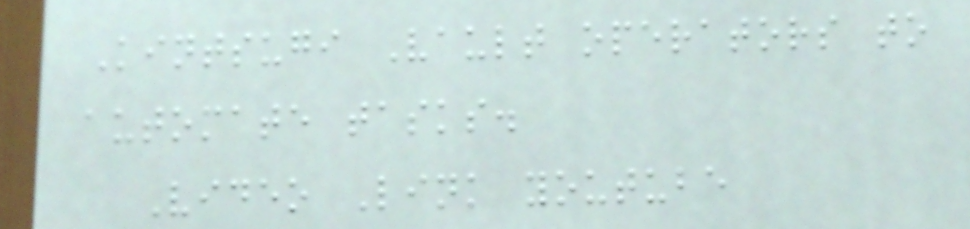Kintsugi Vault operators to
automate tasks.
Video Link youtube
